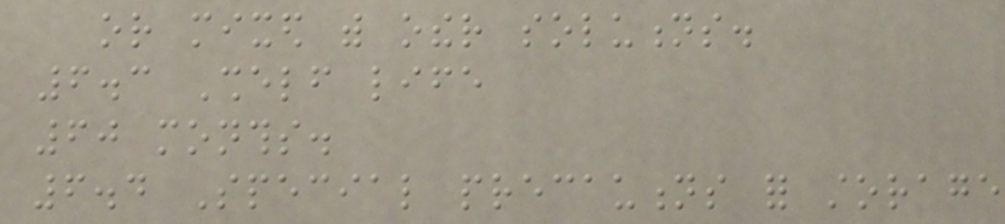or mixed with other solutions.
6.3 Shelf life
60 months.
6.4 Special precautions for storage
